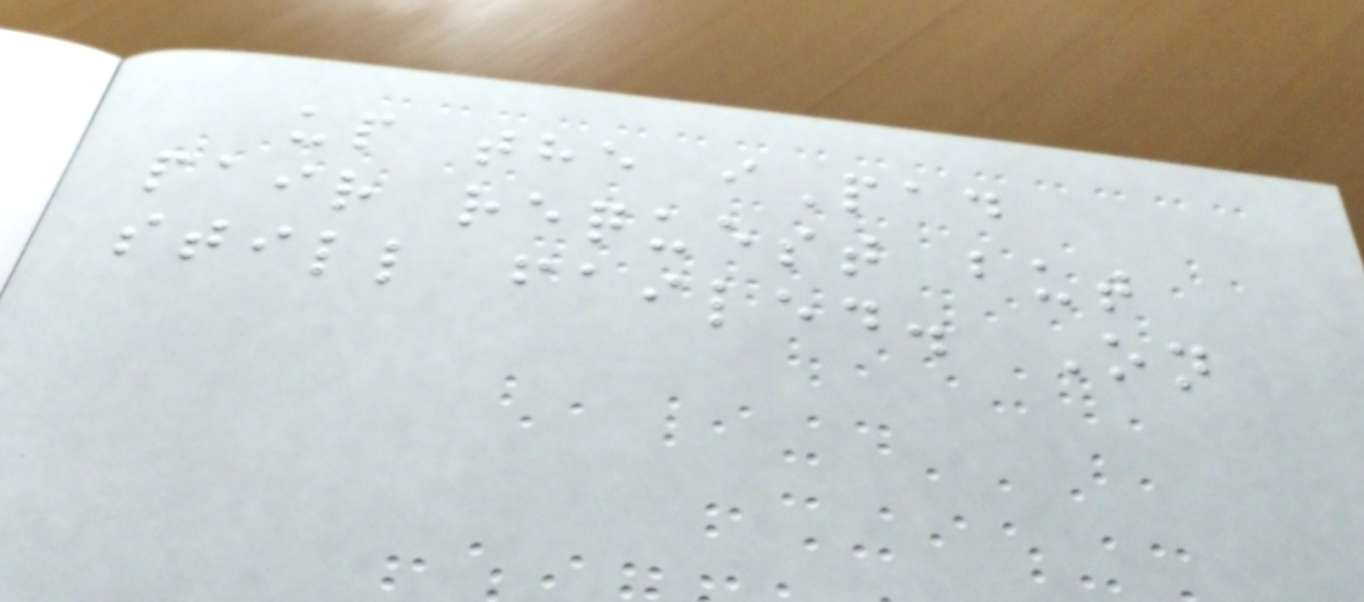up the iPad
pair request but
still failed. On
